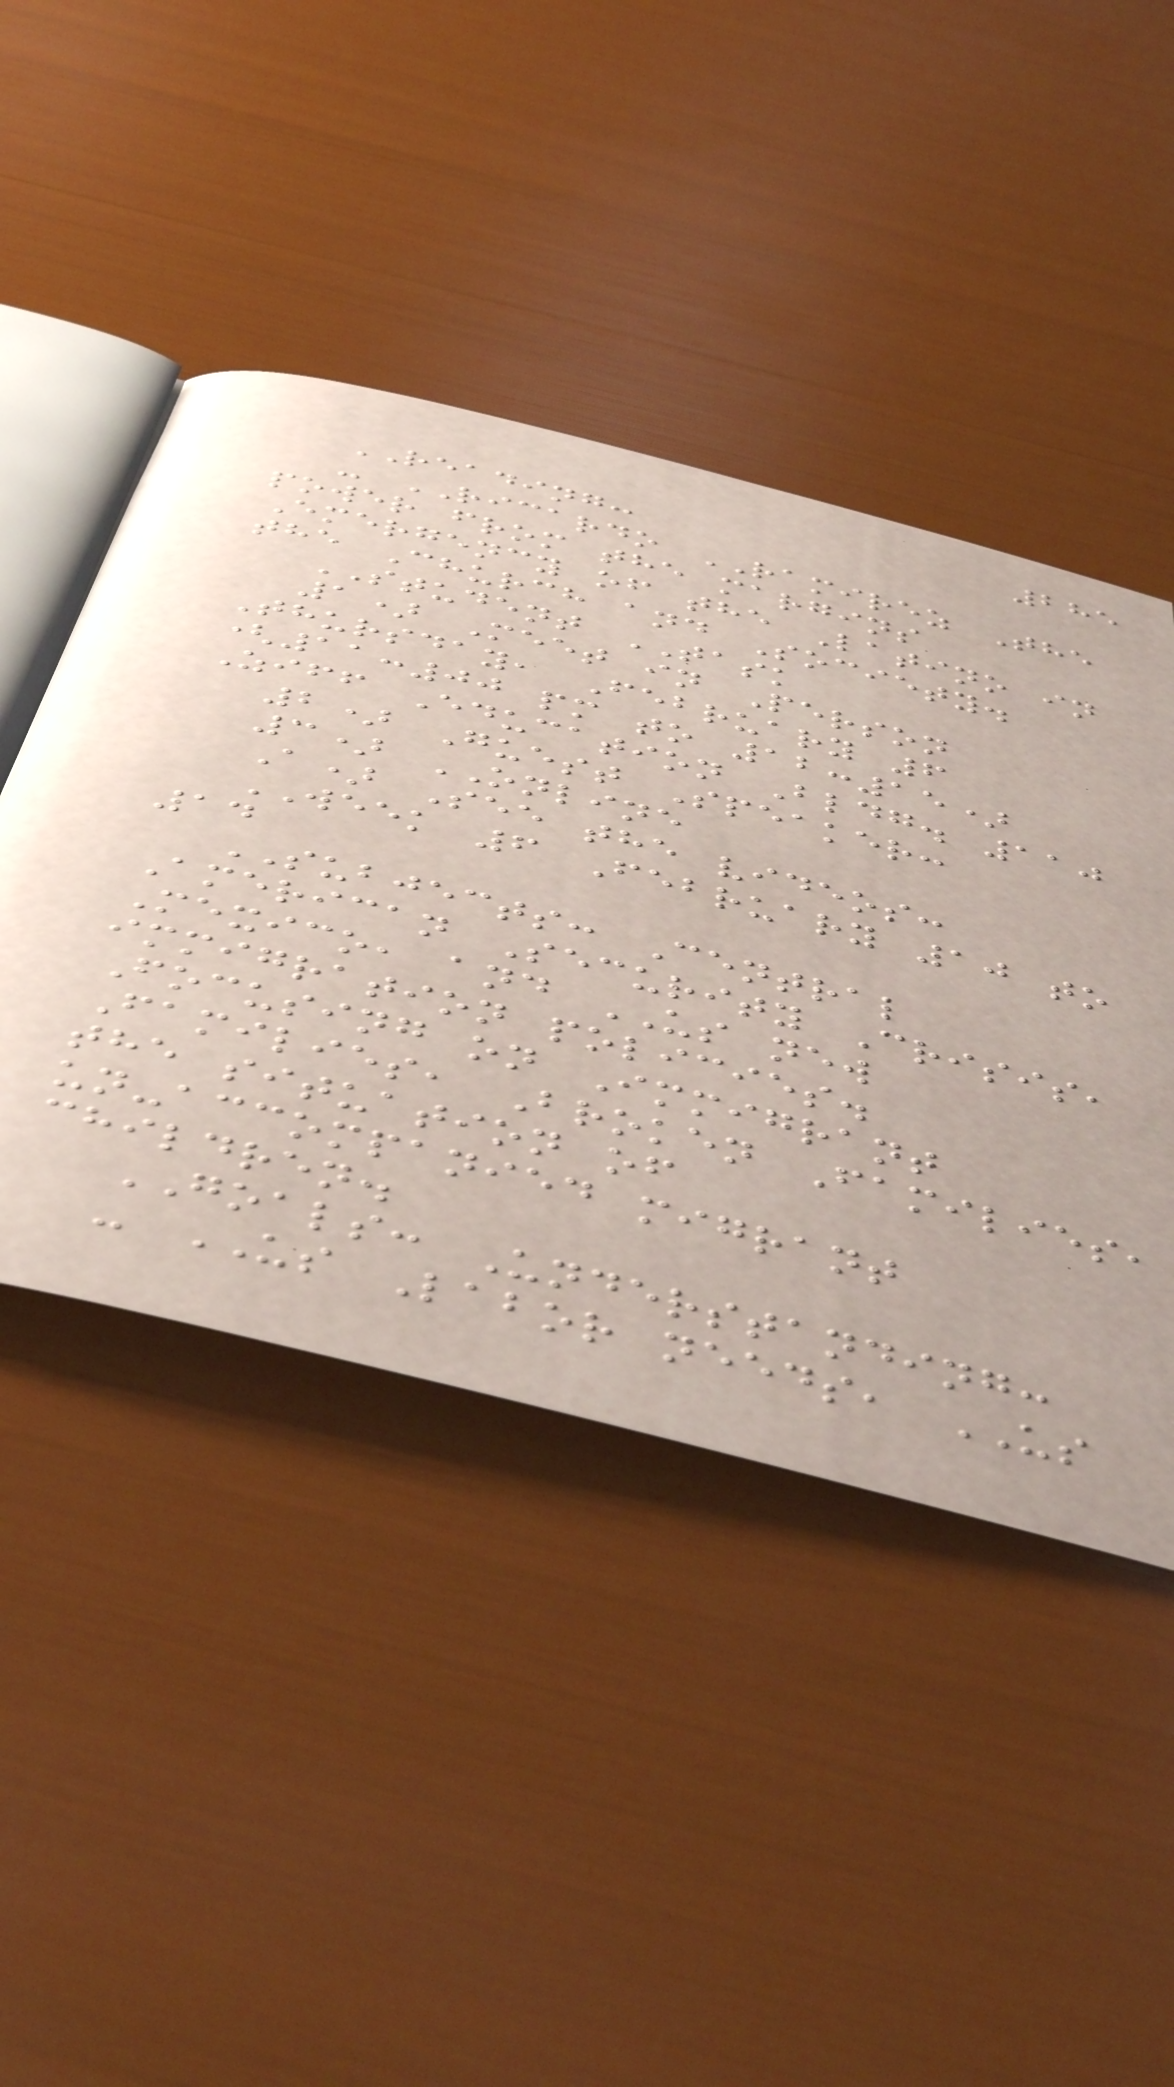285
READING:
- RICARDO RAMIREZ The
power from the margins
Emergency of the Latino in
the Church and Society.
STUDENT TASK
1) Meet in Person
Thursday, February 6
(11:00 pm to 12:15)
Ziff Education Bldg. 110
2) Guest Speaker:
3) ONLINE
A) See the videos:
WEEK 6 February 10 to
14
SUBJECTS: Central
American Security Crisis,
Mexico, and US new
immigration policies.
Focusing on Immigrant
Families, Broken Families,
the situation of
un-accompanied migrant
children.
GOALS: Understanding:
- US Labor needs, US
